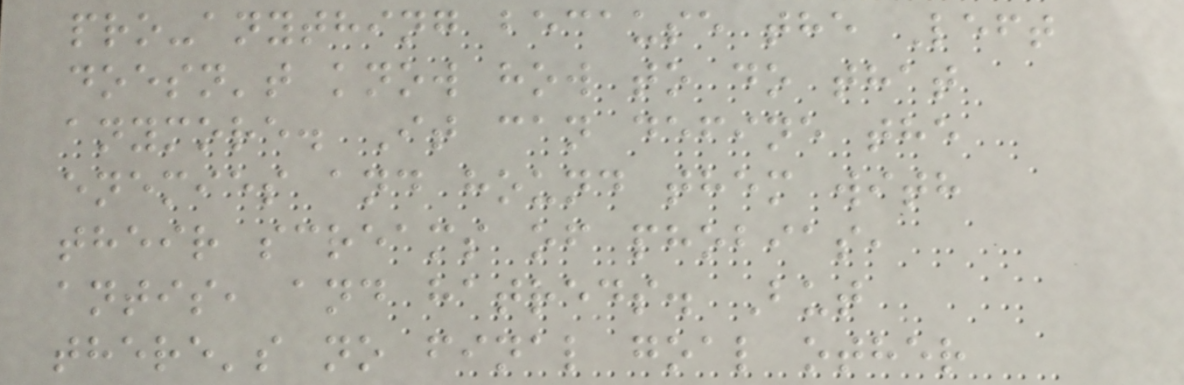pro-anything because the Left
doesn't know how to do that
anymore. It can define the
enemies and hound them with
their screams of phobias,
antis, and hatreds. But
there's no final goal other
